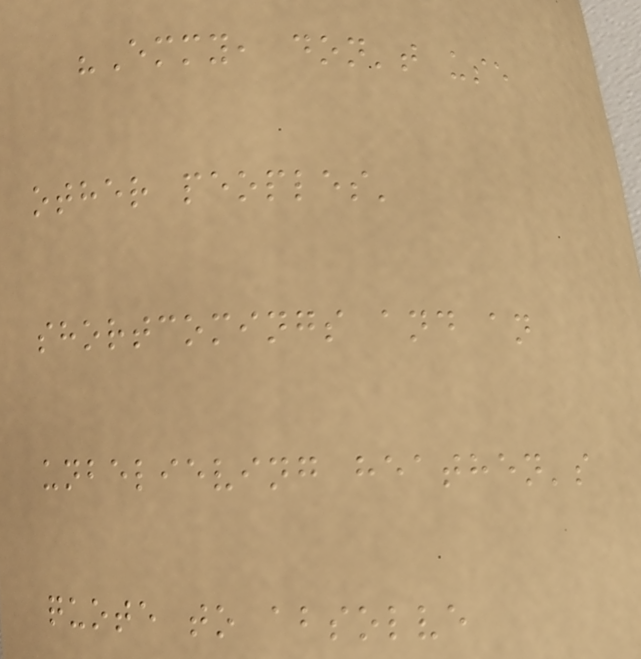"Emmy, don't use
other peoples'
shortcomings and an
unbelieving heathen's
quote to absolve
